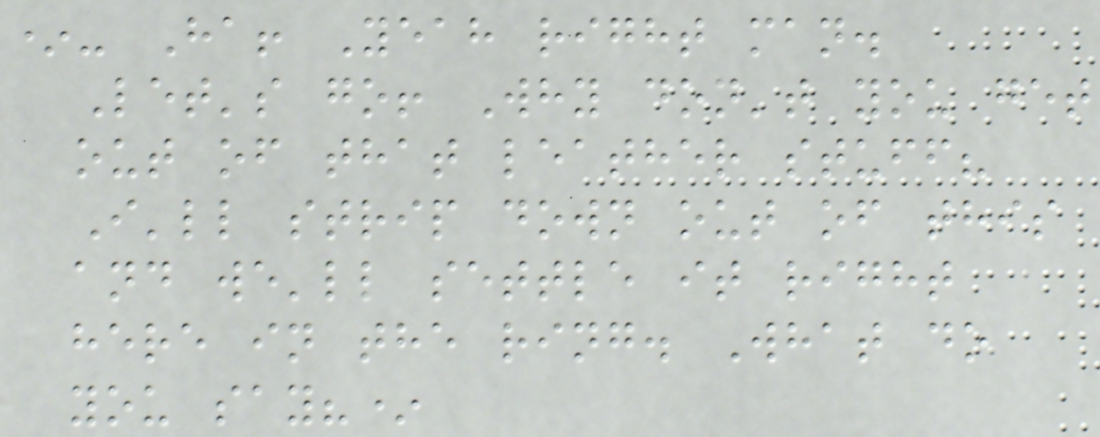*- Ha! Yeah right man.
Let's go! Why don't you get
out of that leather stuff?
I'll strip down out of this
and we'll settle it right
here in the ring. What do
you say?*
